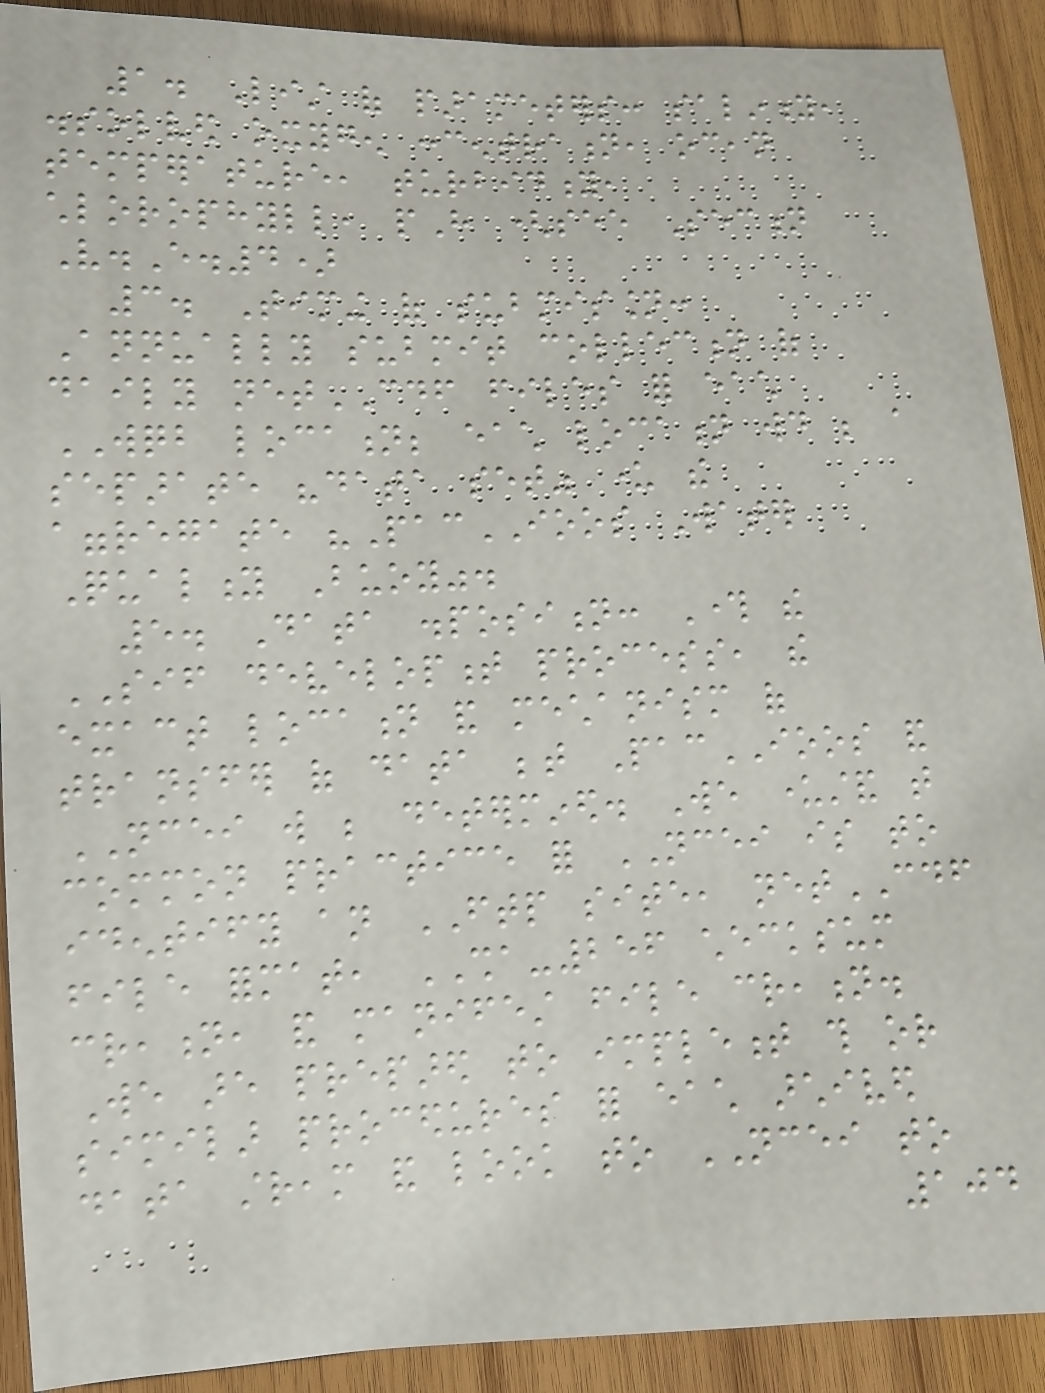1. List of parameters: salinity,
dissolved oxygen concentration, ocean
temperature, turbidity,
chlorophyll, pH (see Section
V.E.4)
3. Timing of submission:
Annually submit collection of
daily netCDF files for each
WQB location; each location would be a
separate "data set" under the
aggregate "PacIOOS Water
Quality Buoy".
5. Data disposition: Through the
SIF development process, the
exact location and mechanism of
transfer of data between PacIOOS and
NCEI will be determined. We understand that
common practice for NCEI is to
identify an FTP site, netCDF
file format, SHA-256 checksum
creation, and manifest file creation.
We are prepared to implement this or
similar procedures for each archived
data stream and look to NCEI to
104
